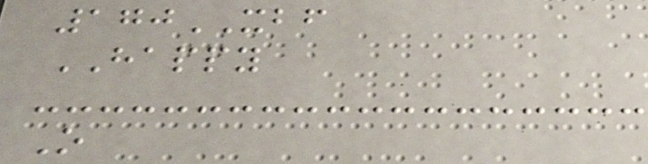170XBF
HAPPY
O
